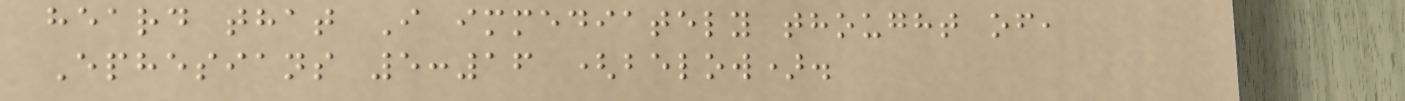heard that I immediately thought of,
Ephesians 5:16 (below).
